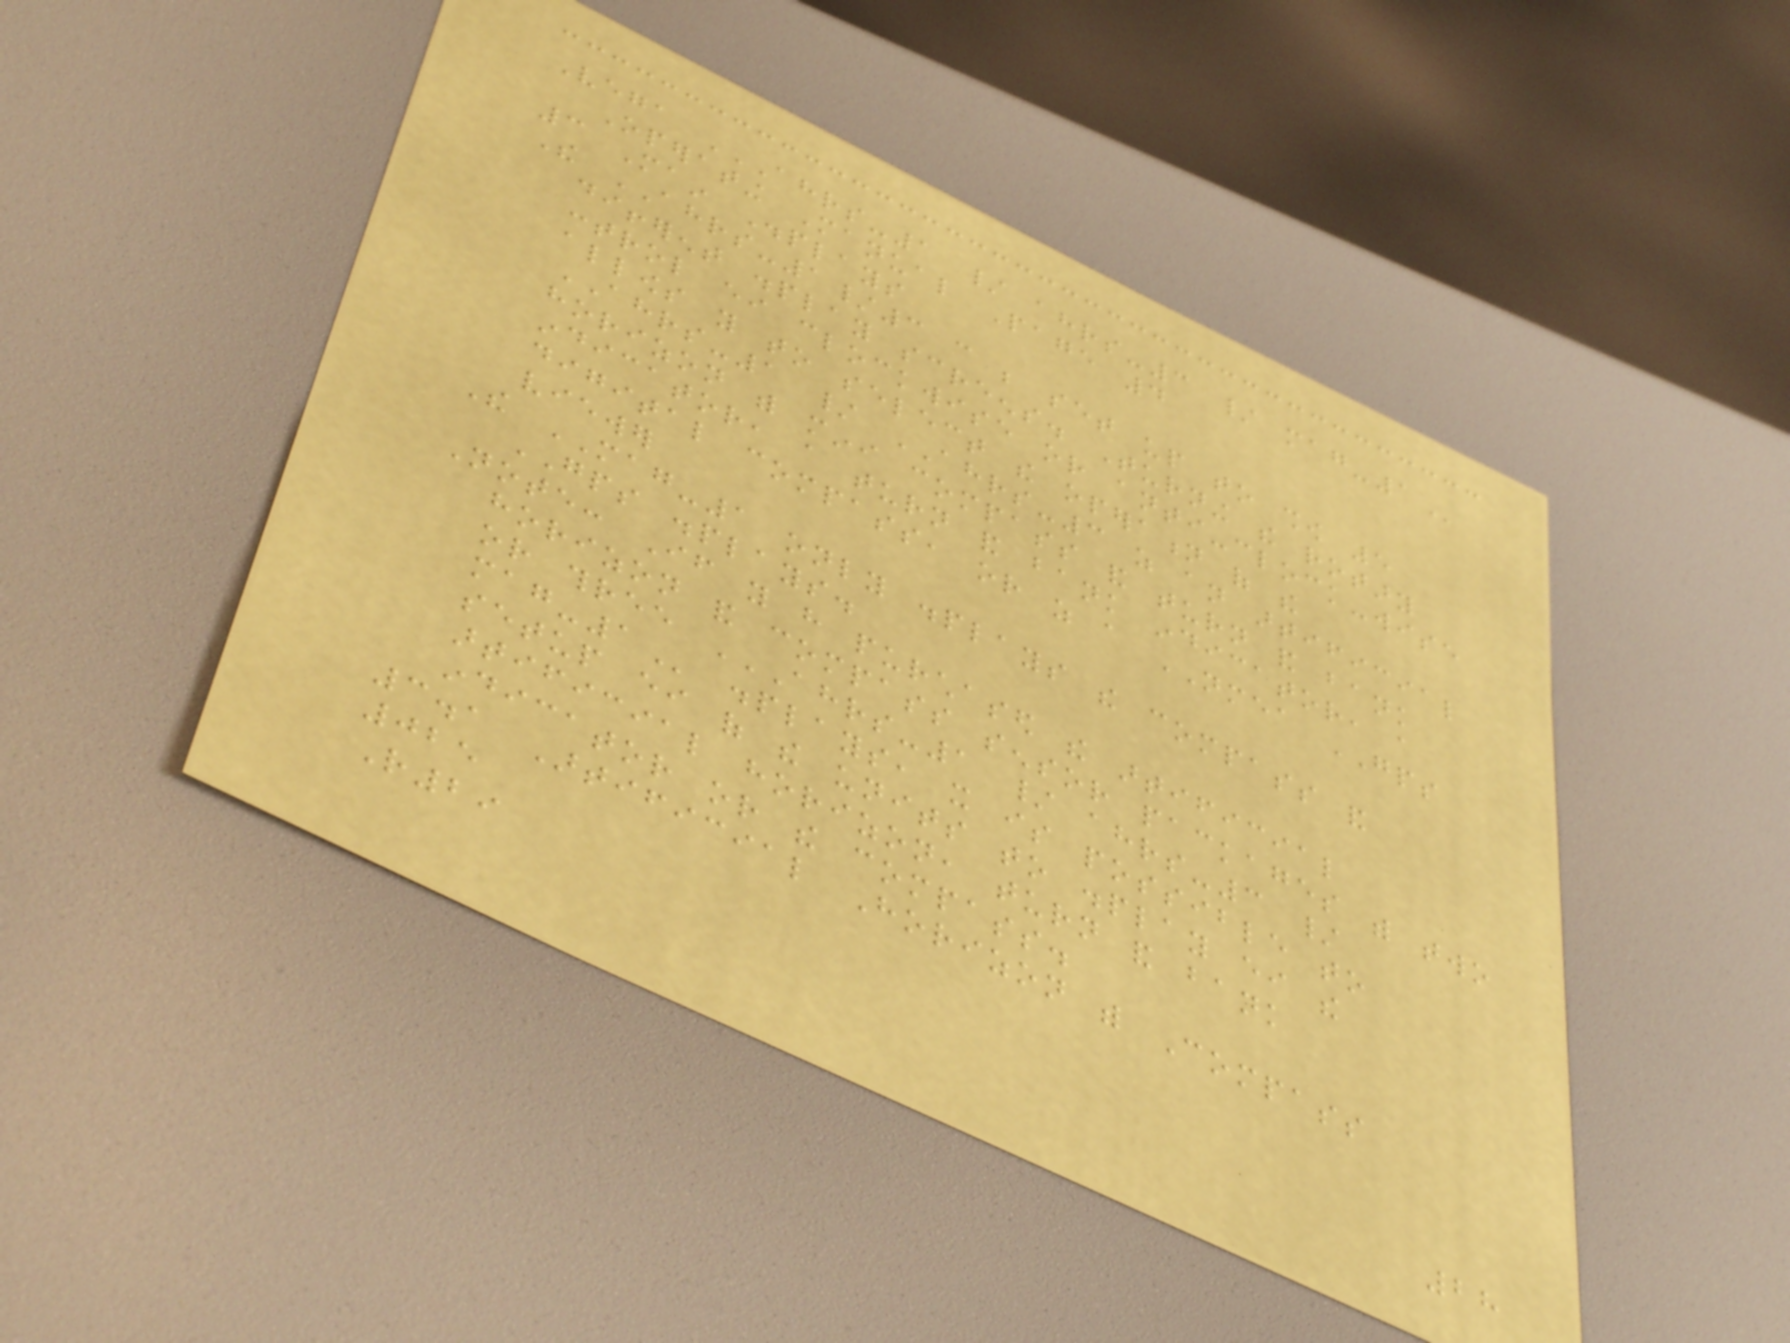Vega AHRS-1 / AHRS-3 / MAG-1
Operating Manual Page 4
3 Main Displays
The AHRS-1/3 can be set up to show 5
different display screens. Turning the rotary
control either clockwise or anti-clock-wise
allows you to select the operation of the
AHRS-1 / AHRS-3 as an artificial
horizon with mini compass and turn and bank
indicator, a turn and bank indicator, a
digital compass, or as a NMEA GPS
viewer
The MAG-1 only displays the compass and
GPS displays.
Note: If you have purchased the artificial
horizon and compass sensor packages with two
or three AHRS-1 / AHRS-3 /
MAG-1 displays, it is possible to
setup either of the units to display either the
artificial horizon, turn and bank
indicator or the compass.
3.1 Artificial Horizon with Compass
025
R29
28
